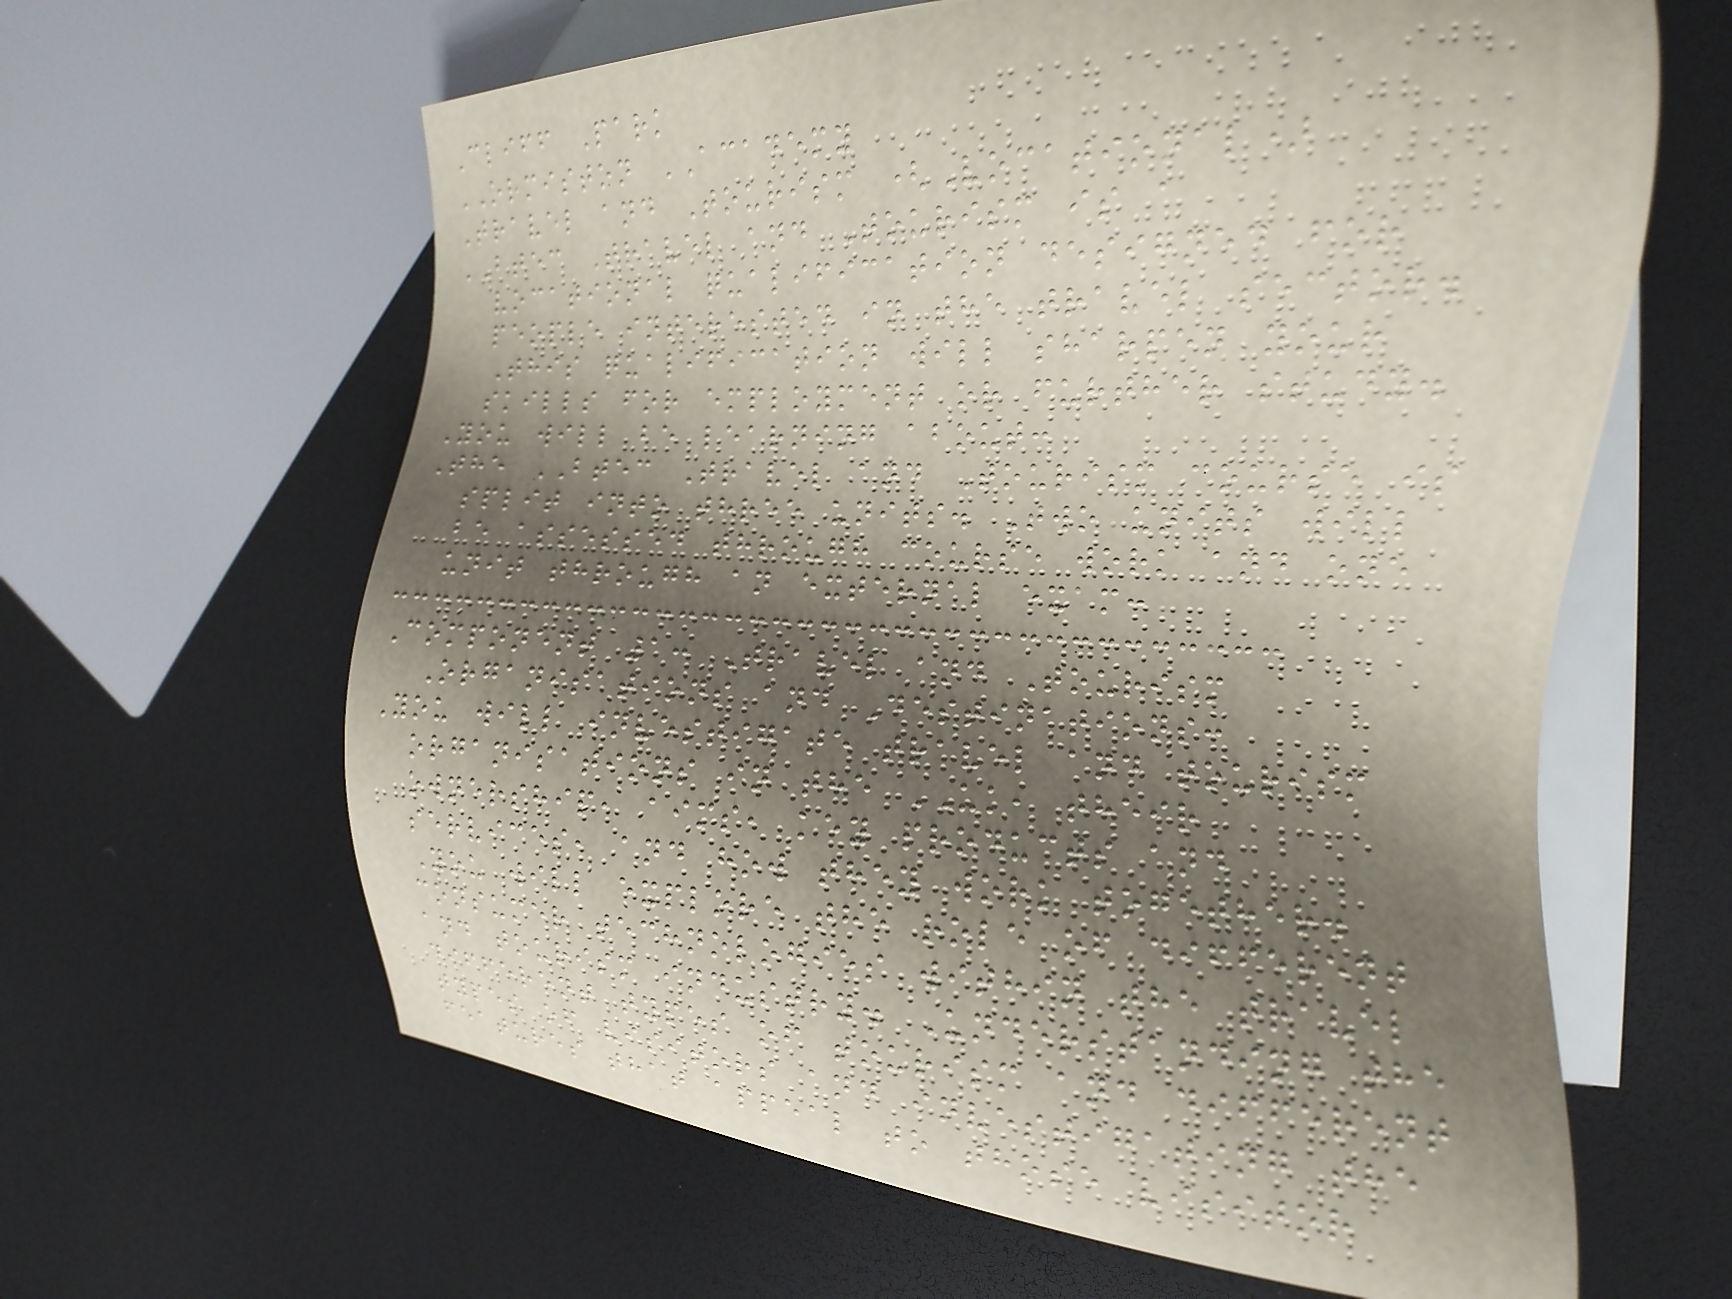Cliff Park
ORMISTON ACADEMY
Travel and Tourism (Vocational)
BTEC Travel and Tourism is a
vocational qualification designed for
people interested in the travel sector.
This qualification will sharpen your
skills for employment or further study.
You will be learning about:
The BTEC Travel and Tourism course is
split into three units. Two units will
be assessed through course work and one
unit through an external exam:
Component 1: Travel and Tourism
Organisations and Destinations:
You will investigate travel and tourism
organisations in the UK, their
ownership, aims, key products and
services, and how they work together.
You will explore the role of different
consumer technologies within the travel
and tourism industry. Understanding the
different types of tourism and different
types of visitors and investigating the
features that appeal to those visitor
